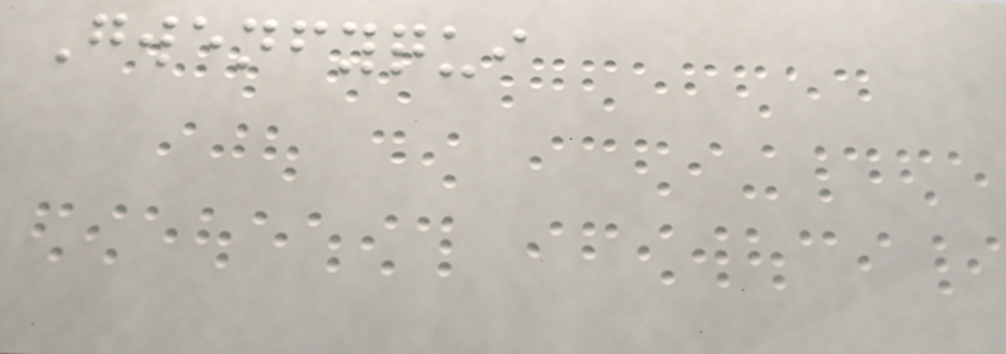Gwenfyqui
